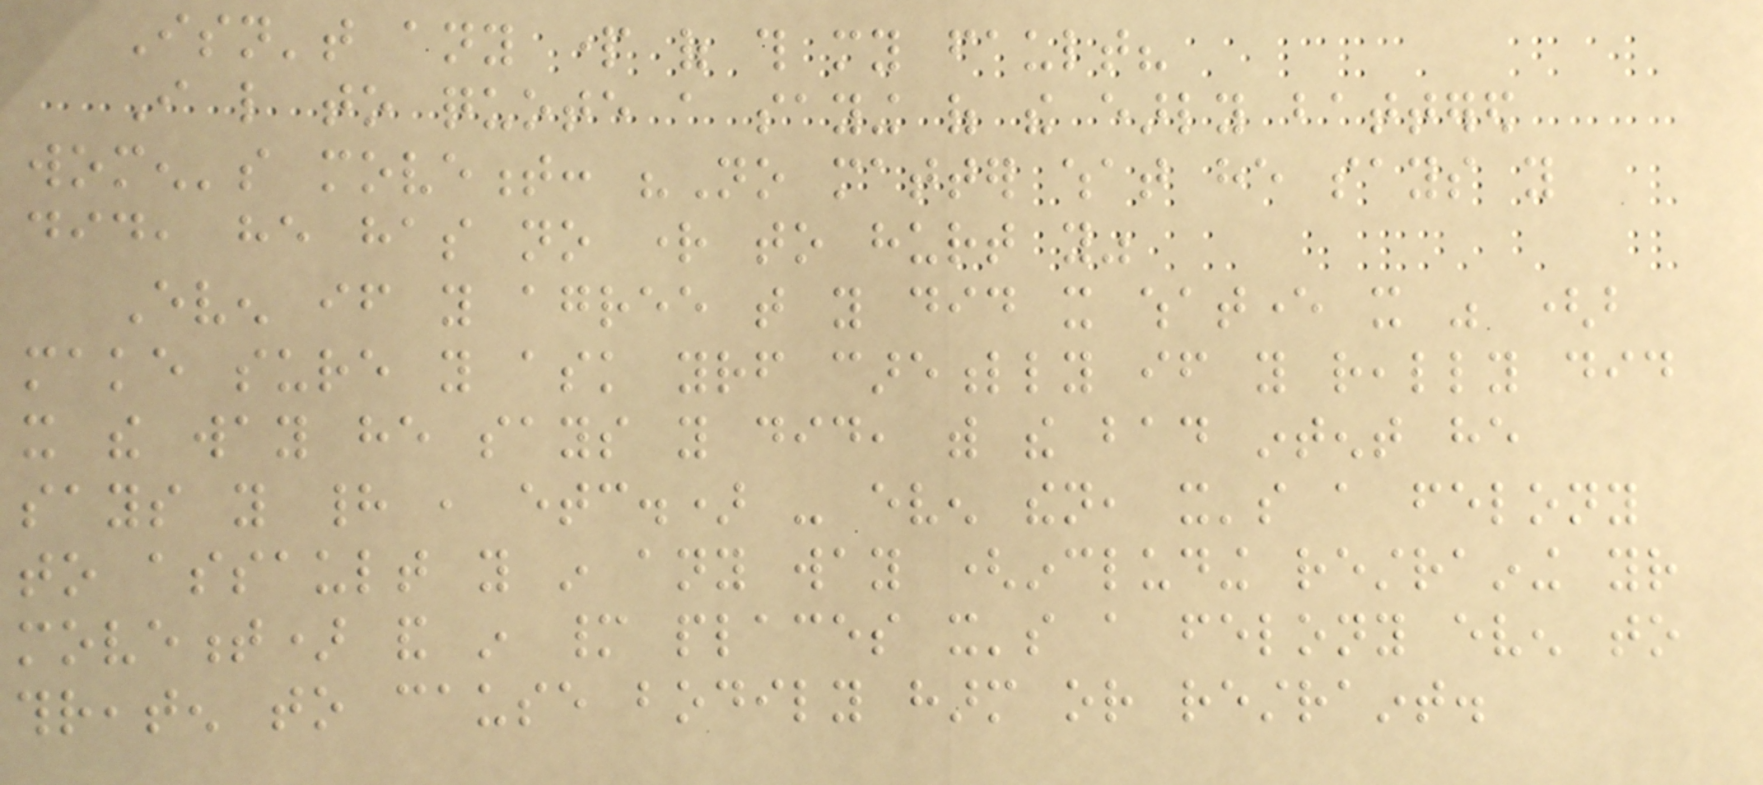Isn't any part of this my fault?
I like to quote a saying of the early battered
women's movement: "No matter what he says you
did, he has no right to hurt you"
Even if you agree that you did it whatever it was (but
make sure you ask yourself carefully if you really did
it the way he says you did, with the bad intent he
says you had , etc.) - even then, it's a felony
to assault you in any way (including restraining your
movement) and in many places it's a felony even to
threaten to cause bodily harm or restraint.
